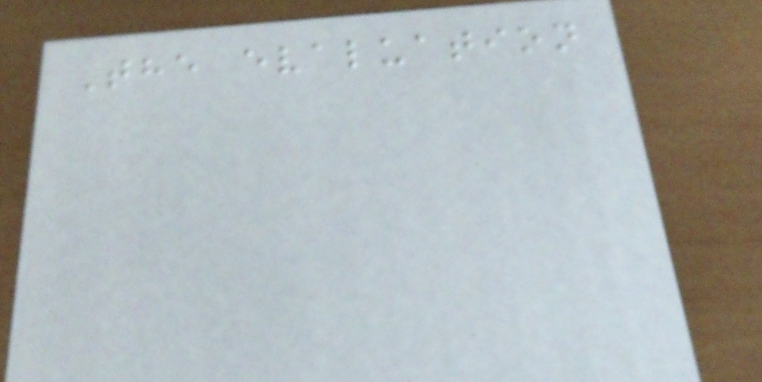The evaluation
